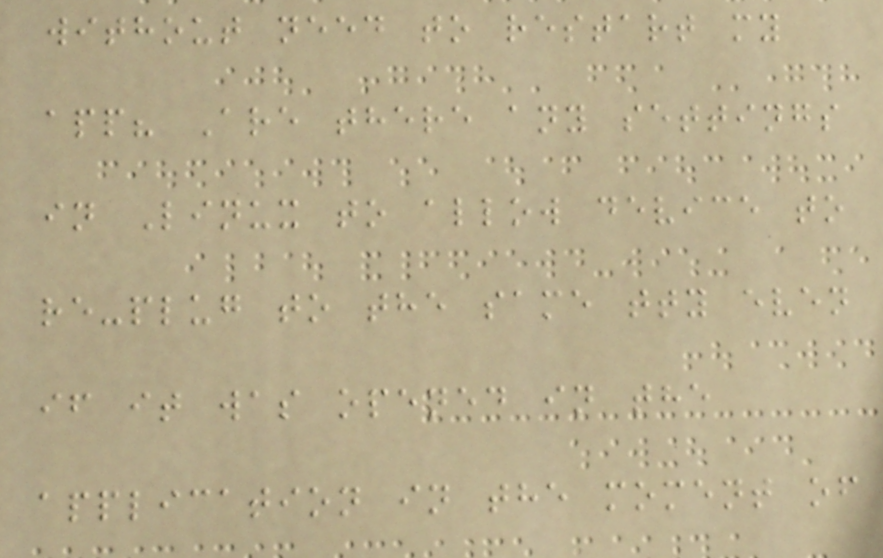without need to restart my
app? Are there any settings
in Linux to allow device to
re-plug to the same tty even
if it was opened in the
application in the moment of
